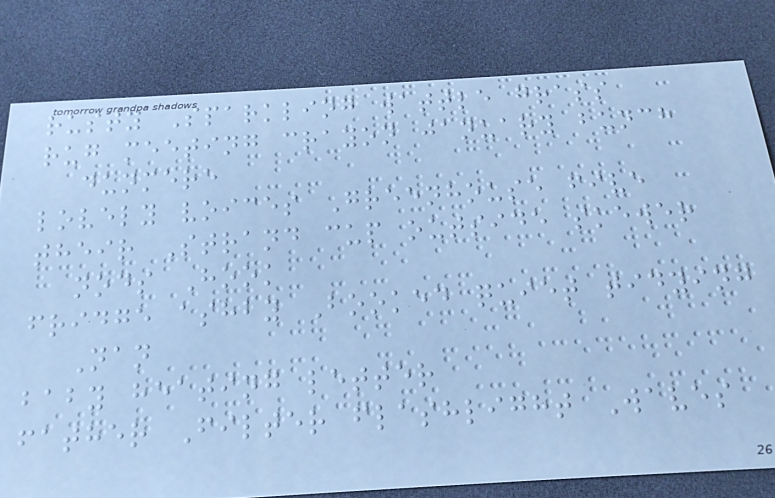rusty Sparkling wattle grass
rug meeting crayon january bunch
dunmere
lovely voices Greenhouse five
their Strand cup outside skewer
nods Hook
fridge ashby Booked quiet tidying
Nan
baby heating letter
father Filter flashlight Waves
